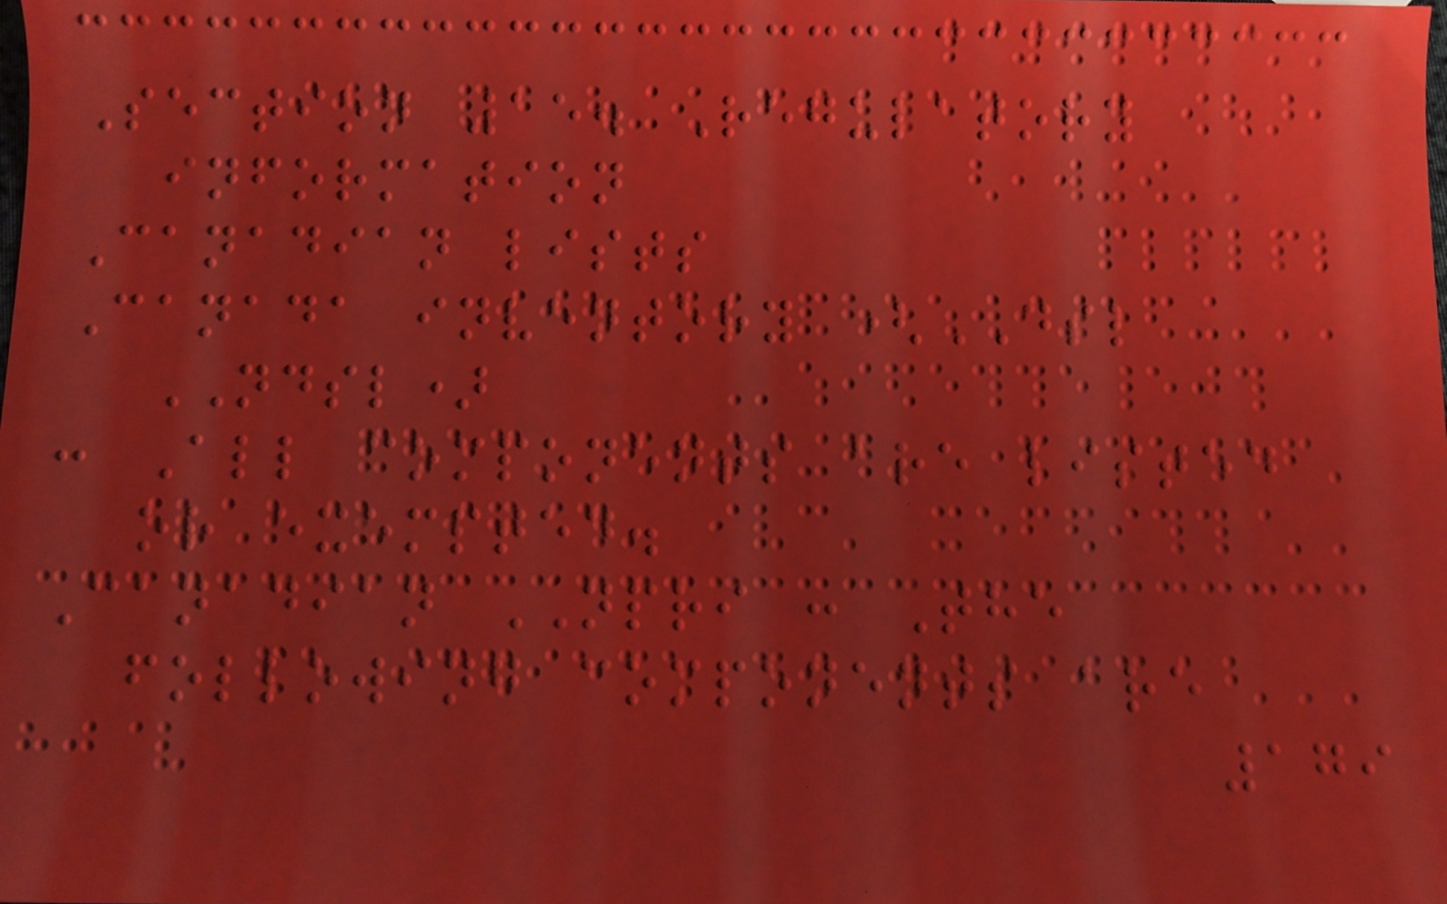Section 15. Regulatory
information
Canadian lists
Canada inventory (DSL
NDSL)
: All components are listed
or exempted.
Canadian NPRI : The
following components are
179
